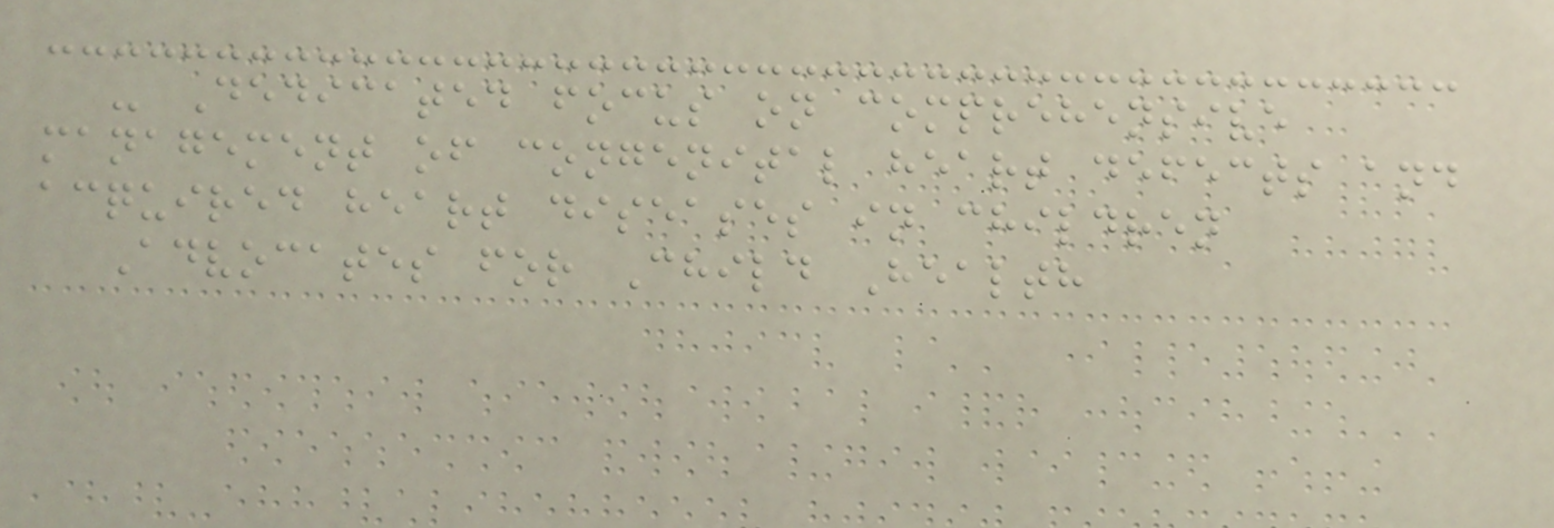- Dedicated focus on comprehensive
management of congenital heart defects and
acquired heart diseases in children
Advocates for Child Health
